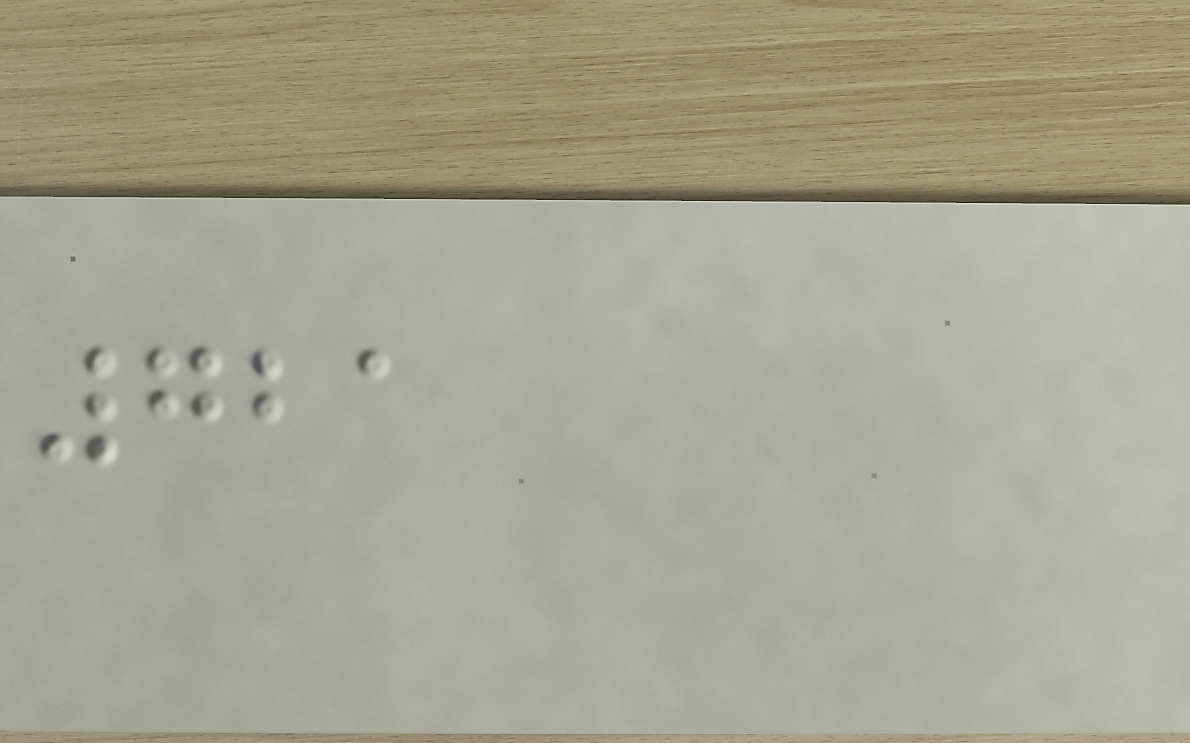721
